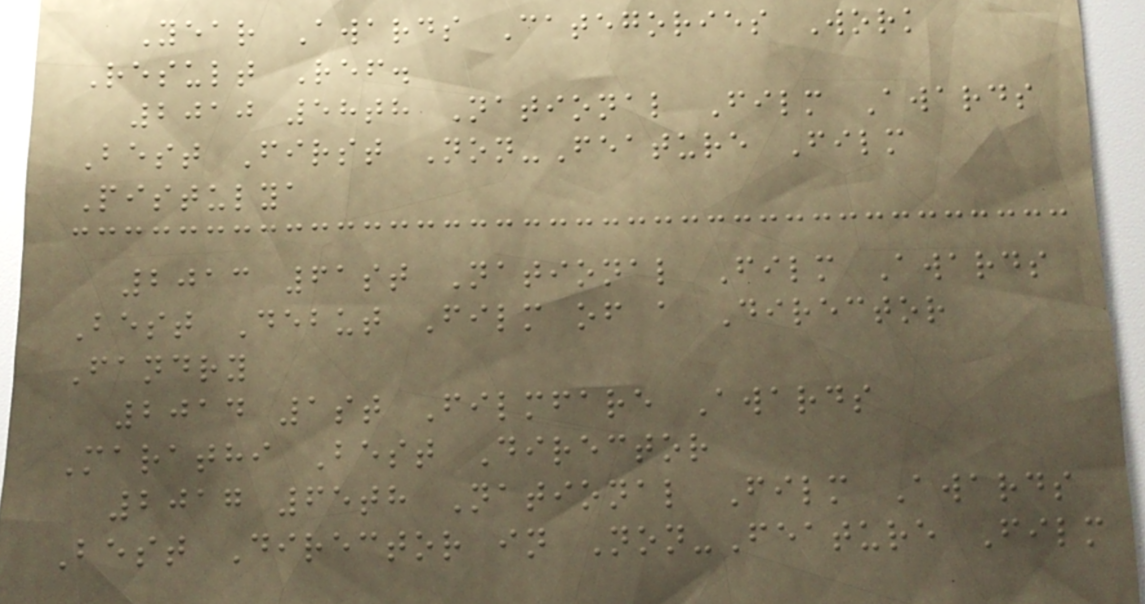Year Awards Categories Work
Result Ref.
2010 58th National Film Awards
Best First Non-Feature Film
Pistulya
2013 61st National Film Awards
Best Debut Film of a Director
Fandry
2014 1st Filmfare Awards
Marathi Best Director
2017 65th National Film Awards
Best Director in Non-Feature Film
